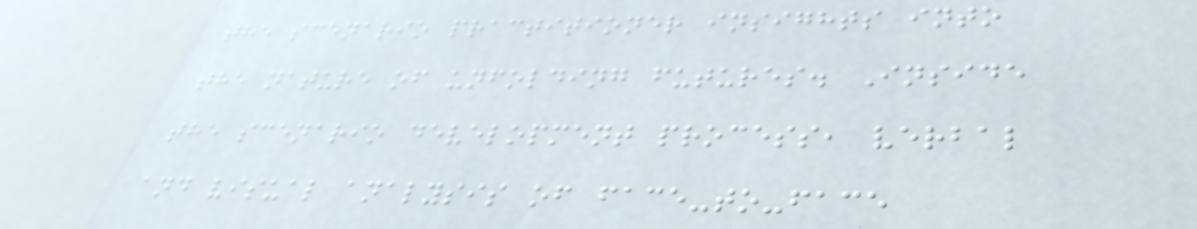the scenario practitioner insights into
the nature of unfolding futures. Inside
the scenario development process, verbal
and visual analysis of face-to-face
